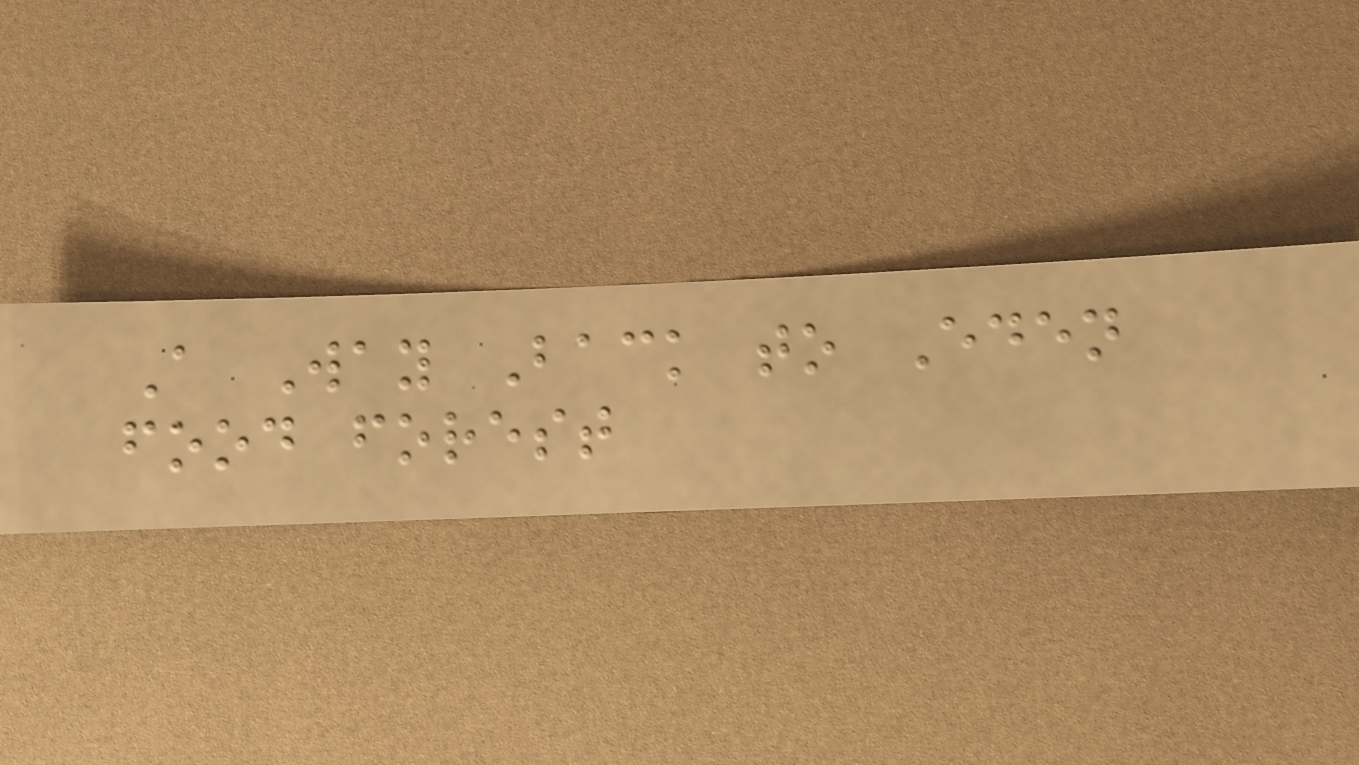A Way Back to Eden
food forest
